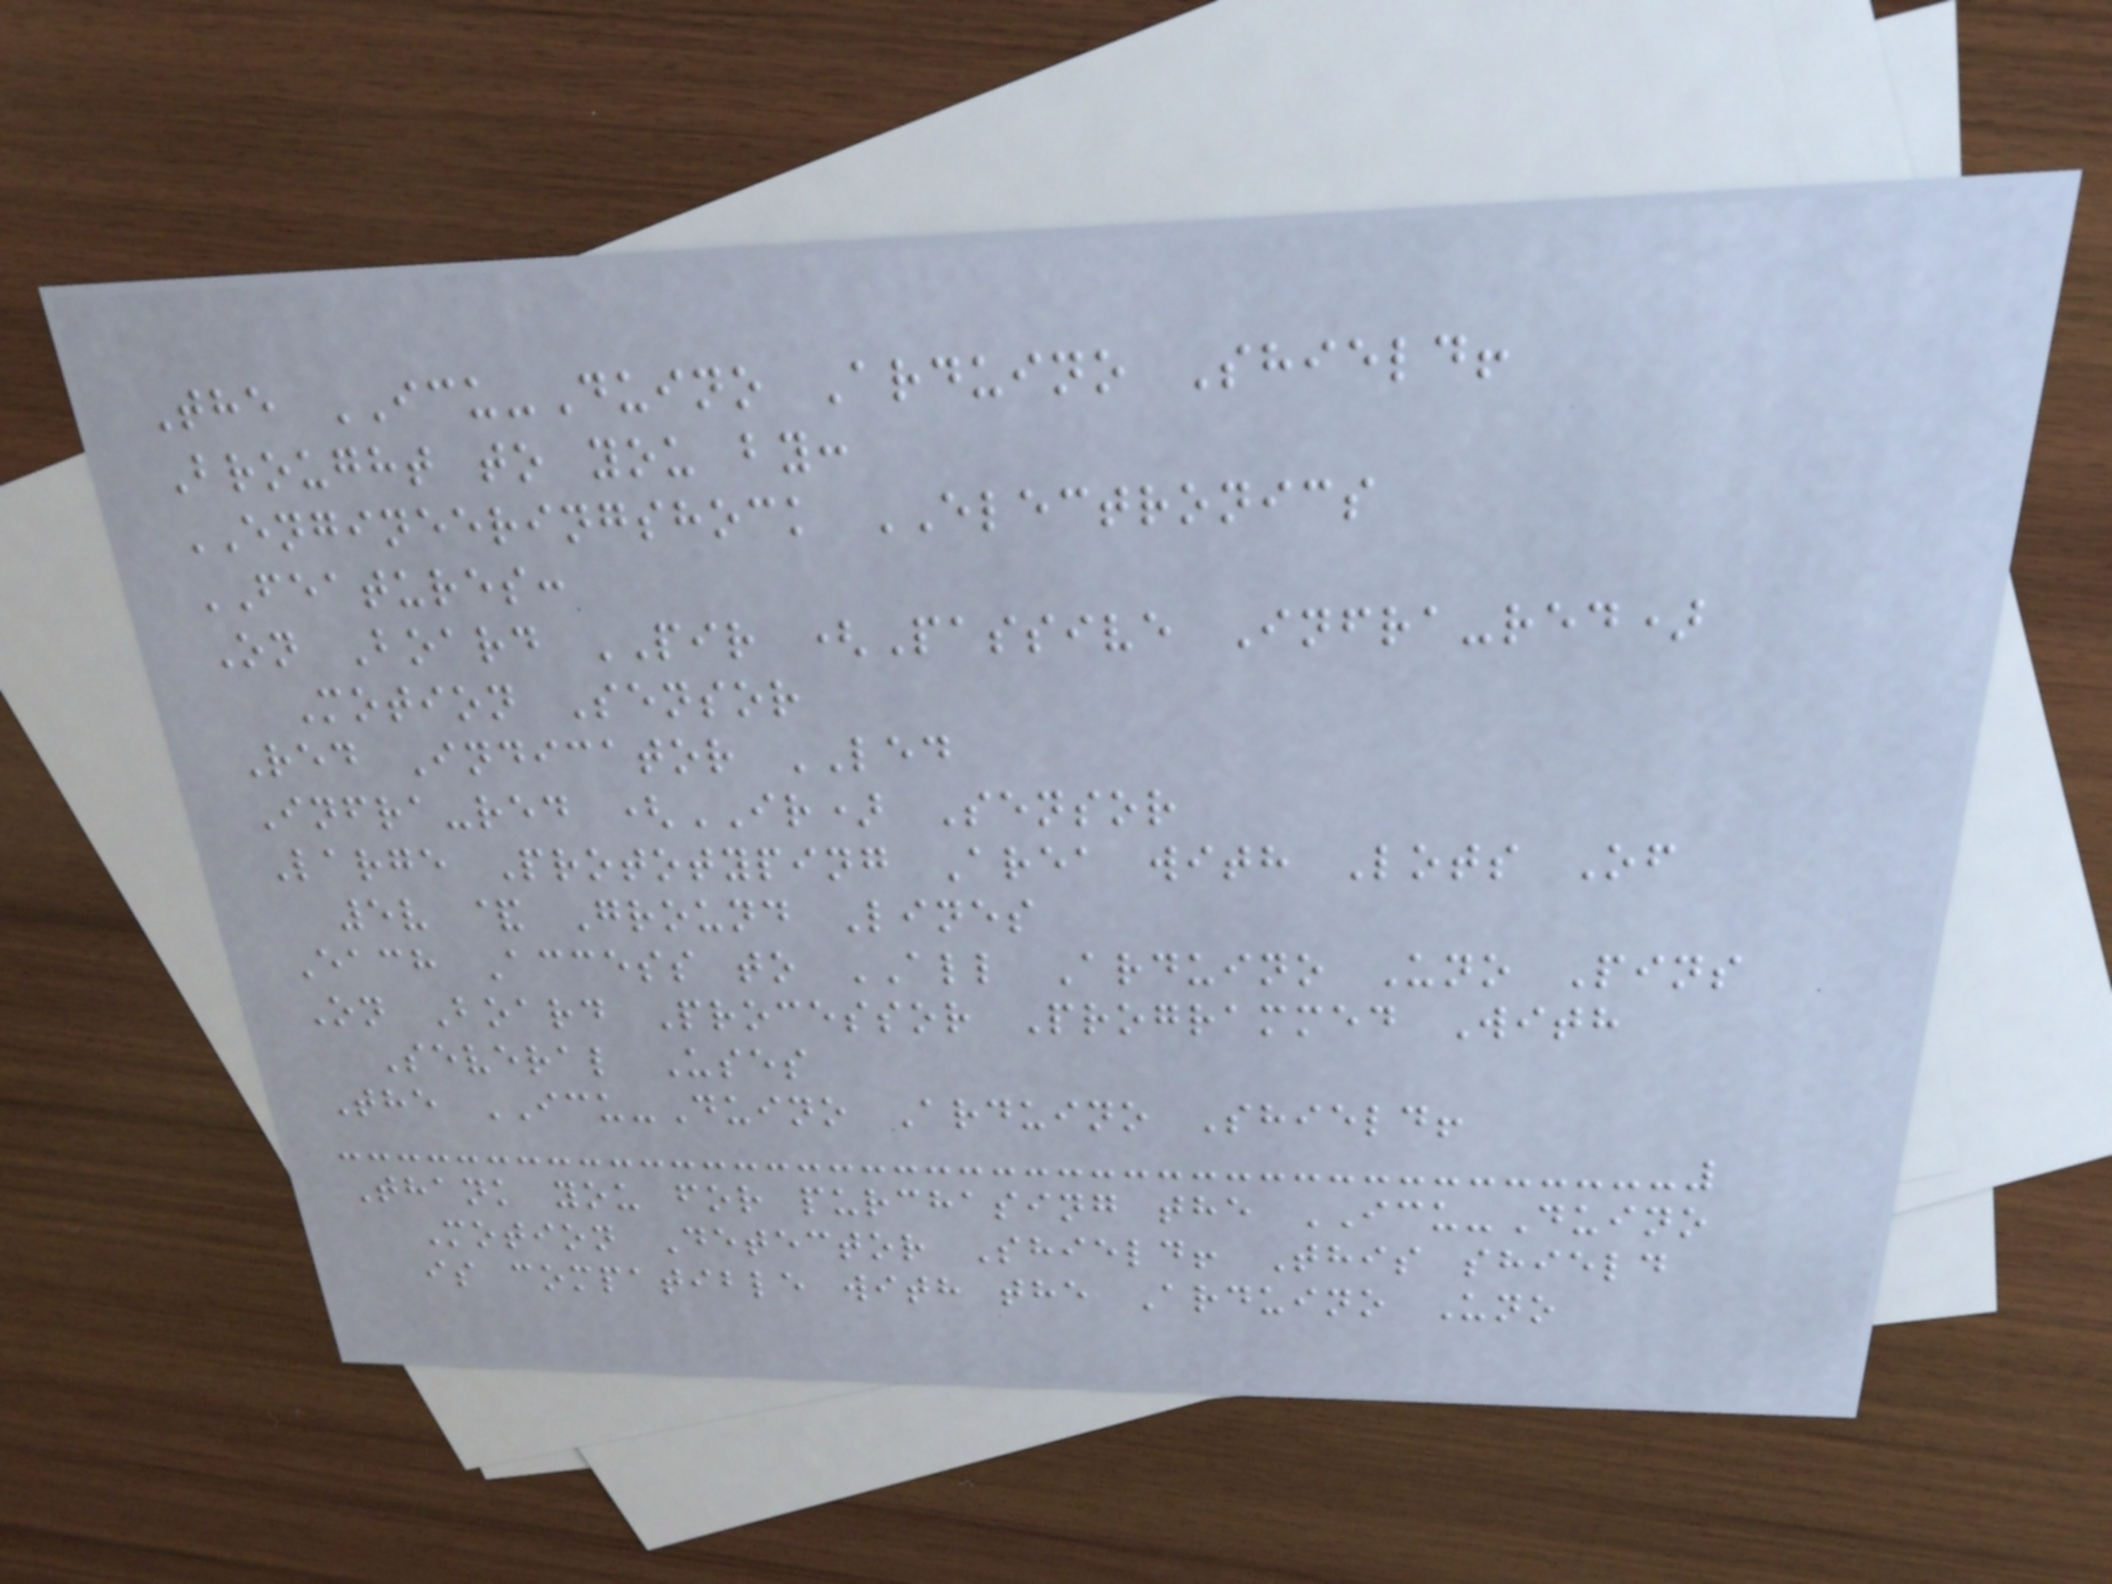The ICU-Duino Arduino Shield!
Brought to you by:
ENGINEERINGSHOCK ELECTRONICS
FEATURES:
On Board PIR (Passive Infra-red)
Motion Sensor
Red Indicator LED
Infra-red (IR) Sensor
Large Prototyping Area with Lots Of
5v & Ground Lines
Each Access to ALL Arduino Uno Pins
On Board Processor Programmed With
Several Uses
The ICU-Duino Arduino Shield!
Thank you for purchasing the ICU-Duino
Motion Detector Shield! This shield
is compatible with the Arduino Uno
